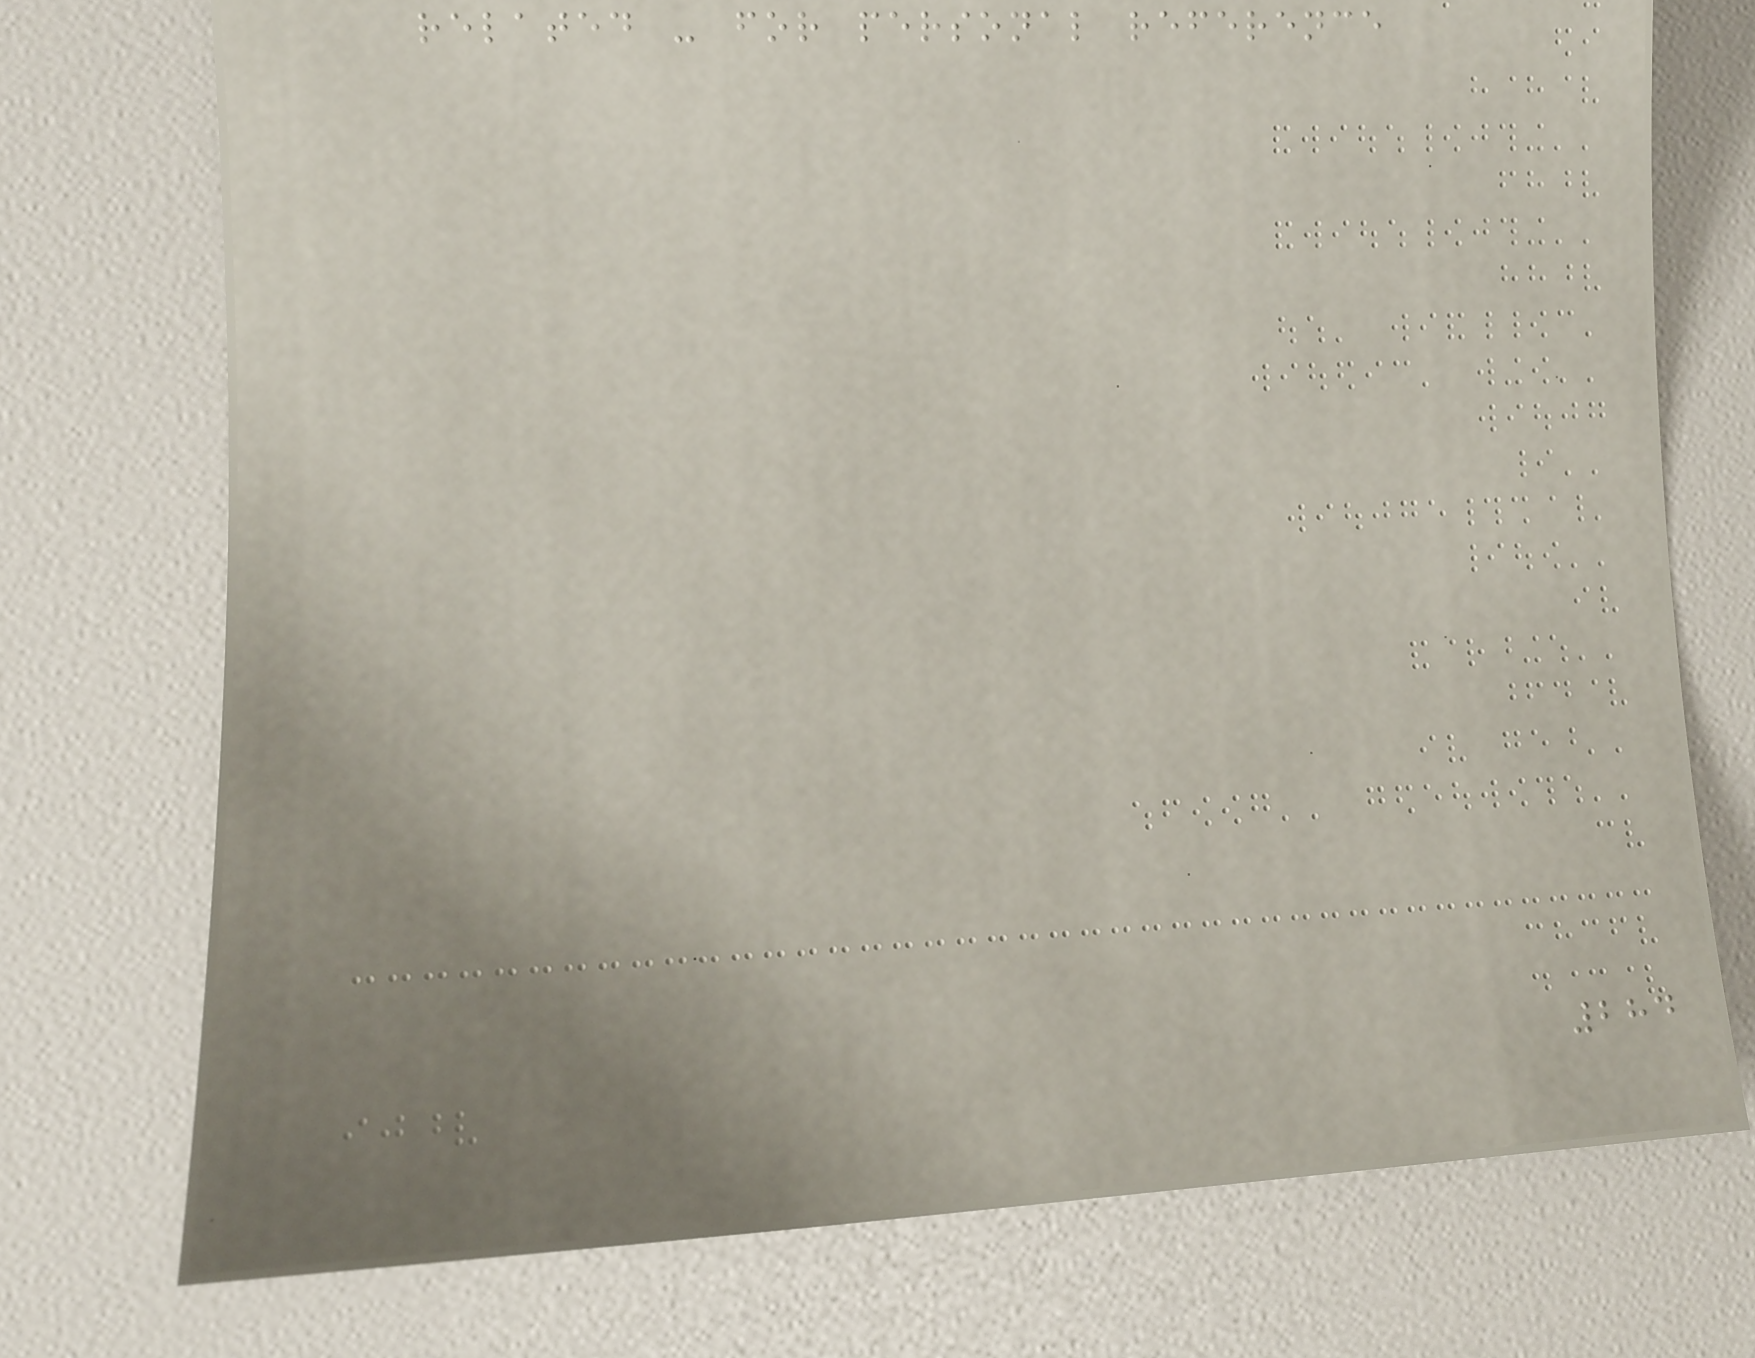related - for personal reference
284
